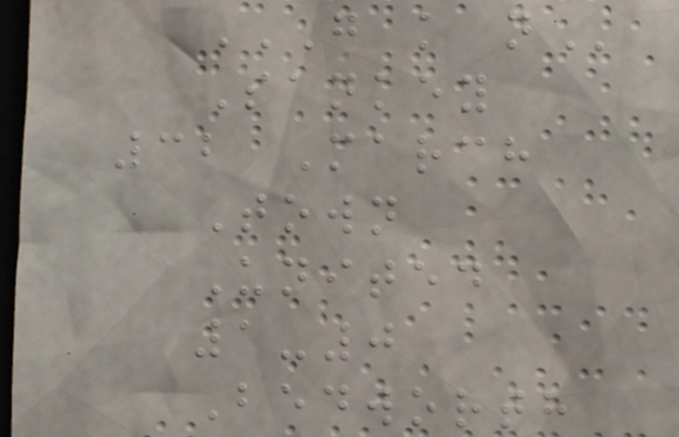G K N
Sankey
32 March
Town
United
1-0
Bedworth
